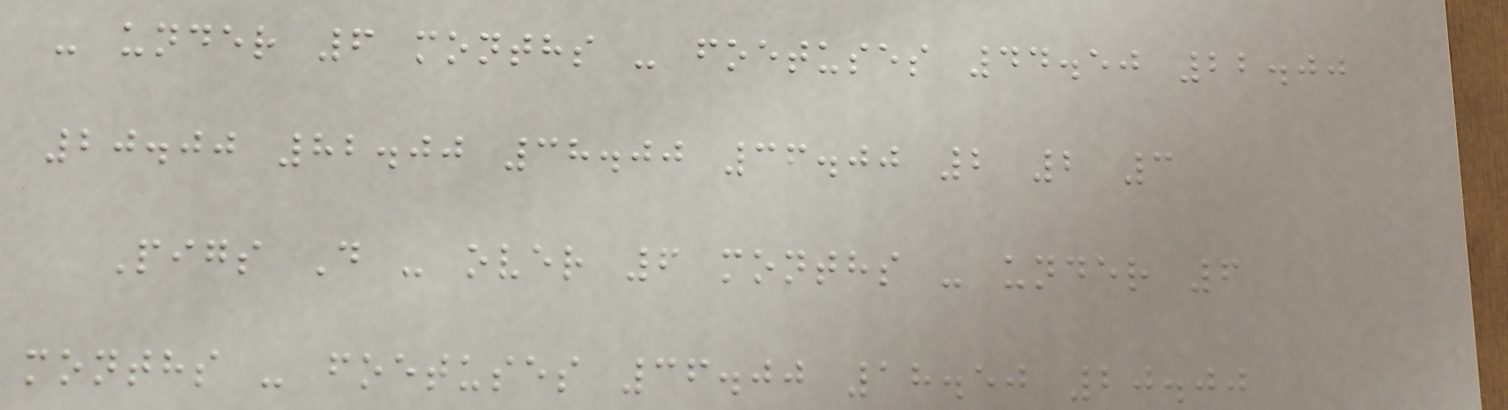- under 6 months - foetuses 44.50 22.00
20.00 82.00 38.00 36.00 2 2 3
Pigs D - over 6 months - under 6
months - foetuses 36.00 18.50 20.00
